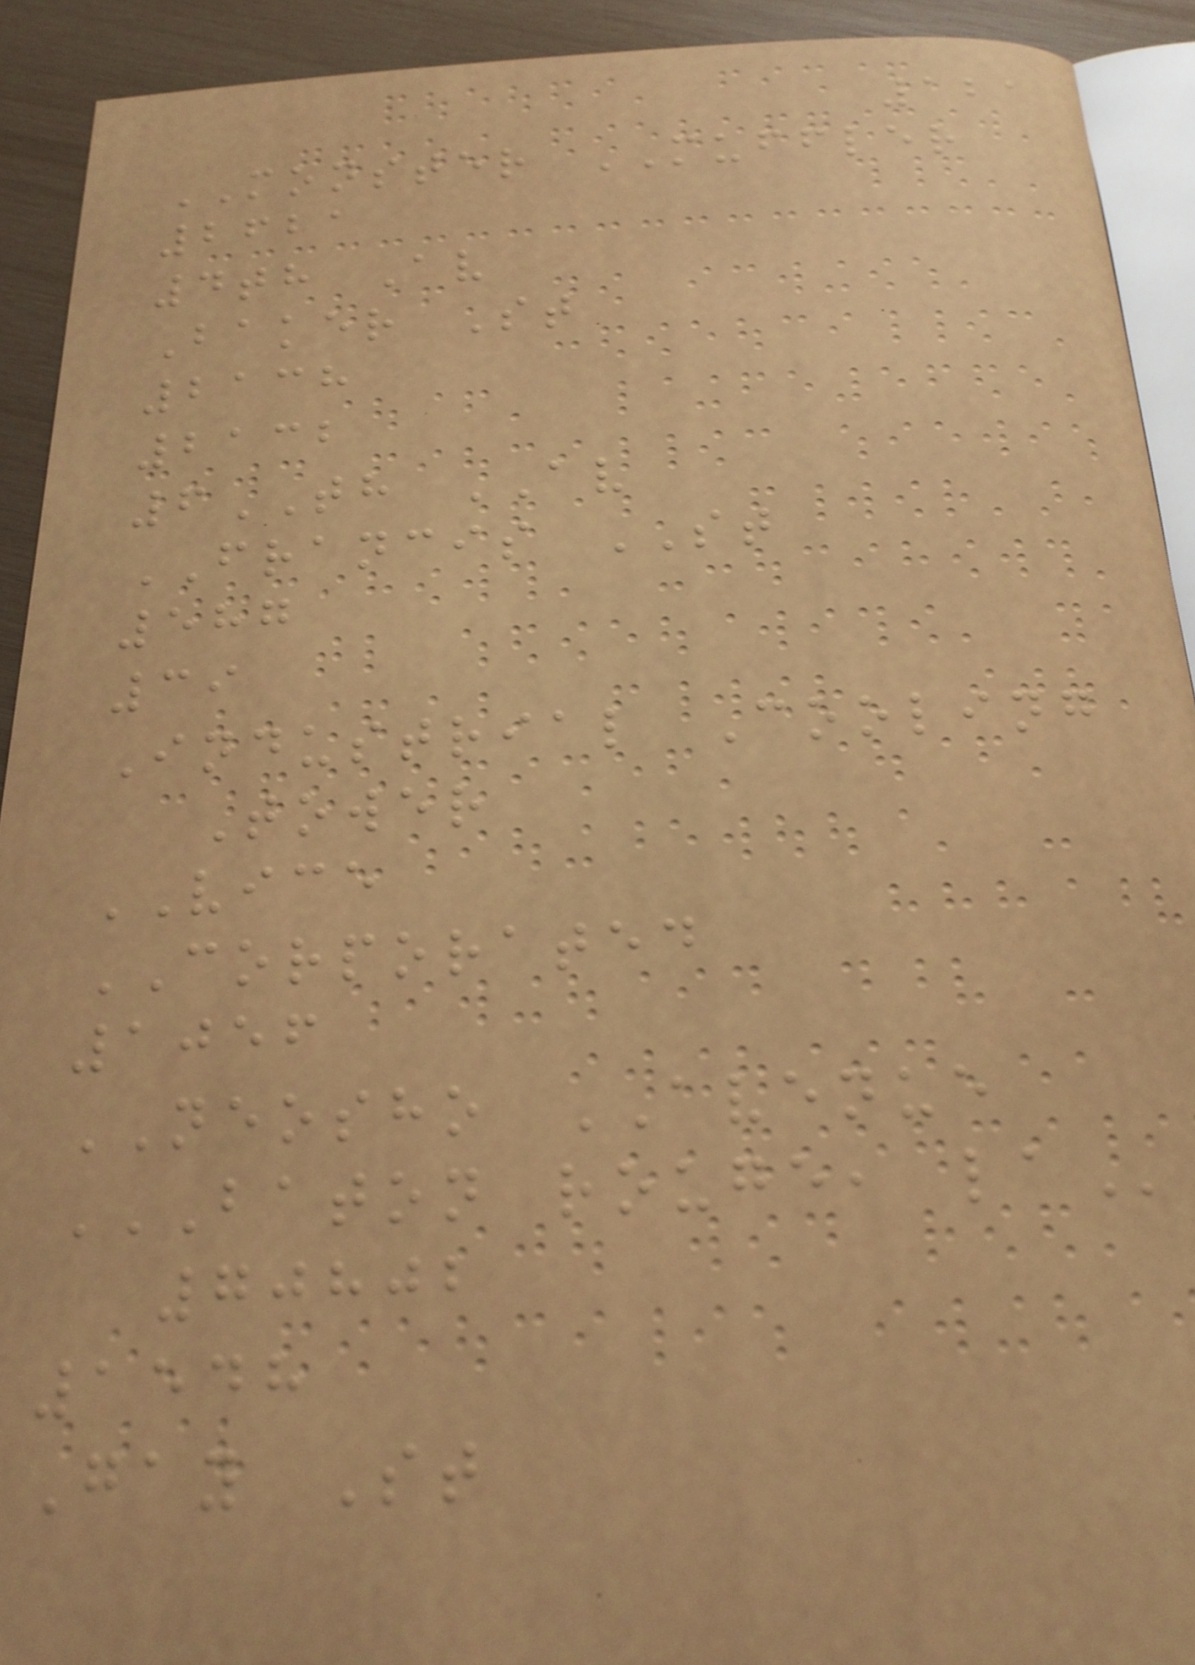121
MONSTER MUFFLER
2621
4th Av
Baker St
2138
2132
6TH AV
FRANCIS ST
587
39
Industrial Cooling
Tower
VICE
CORPORATED
1056
NEOSHO AVENUE
BATON ROUGE, LA
70802
1548
Gay St
